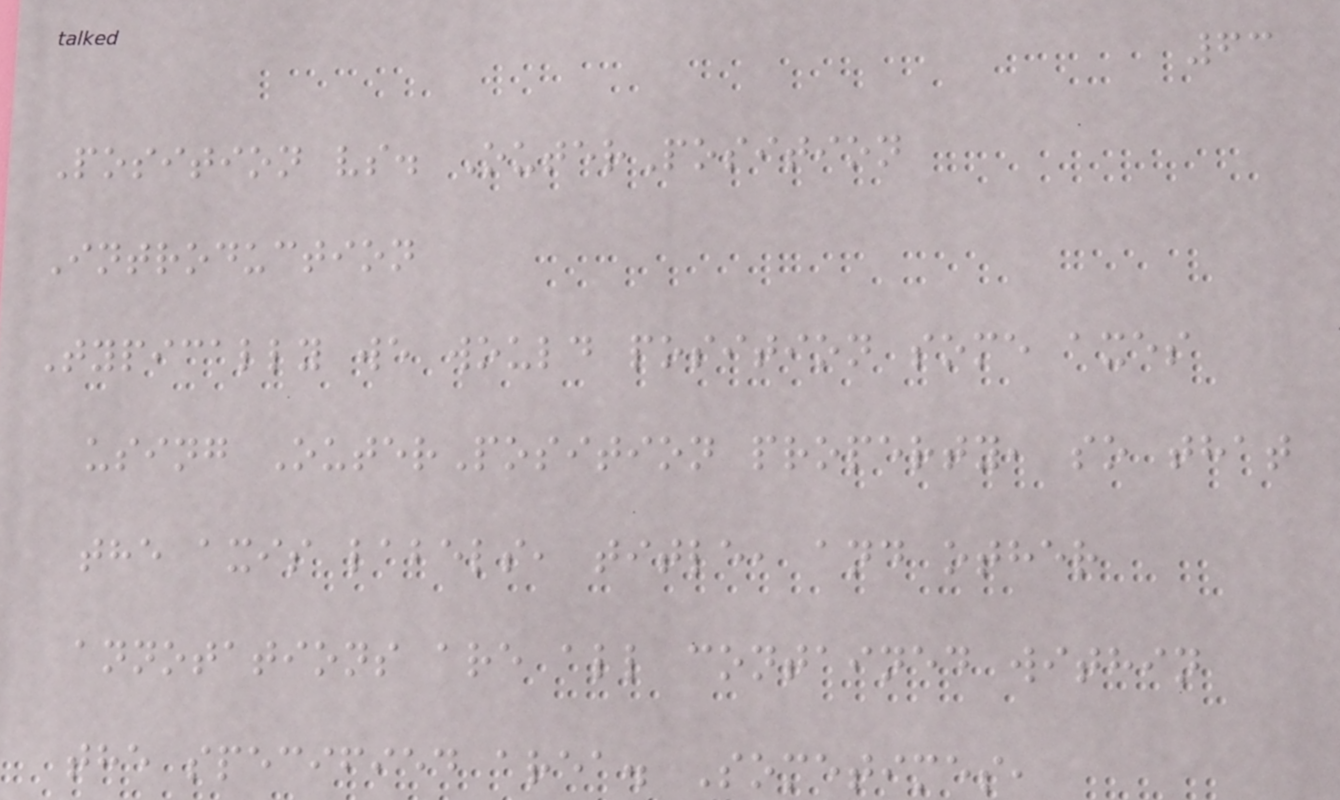63
Position vs. OuterPosition
Introduction
Typically we would position some axes
using OuterPosition property, so that
the axis labels, title, and other
annotations are all contained within
the specified area. Sometimes,
